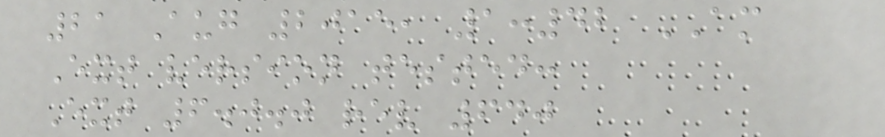21 Aug 2015, 1:42 AM
Ext version tested:
Ext 6.0.0 rev 640
